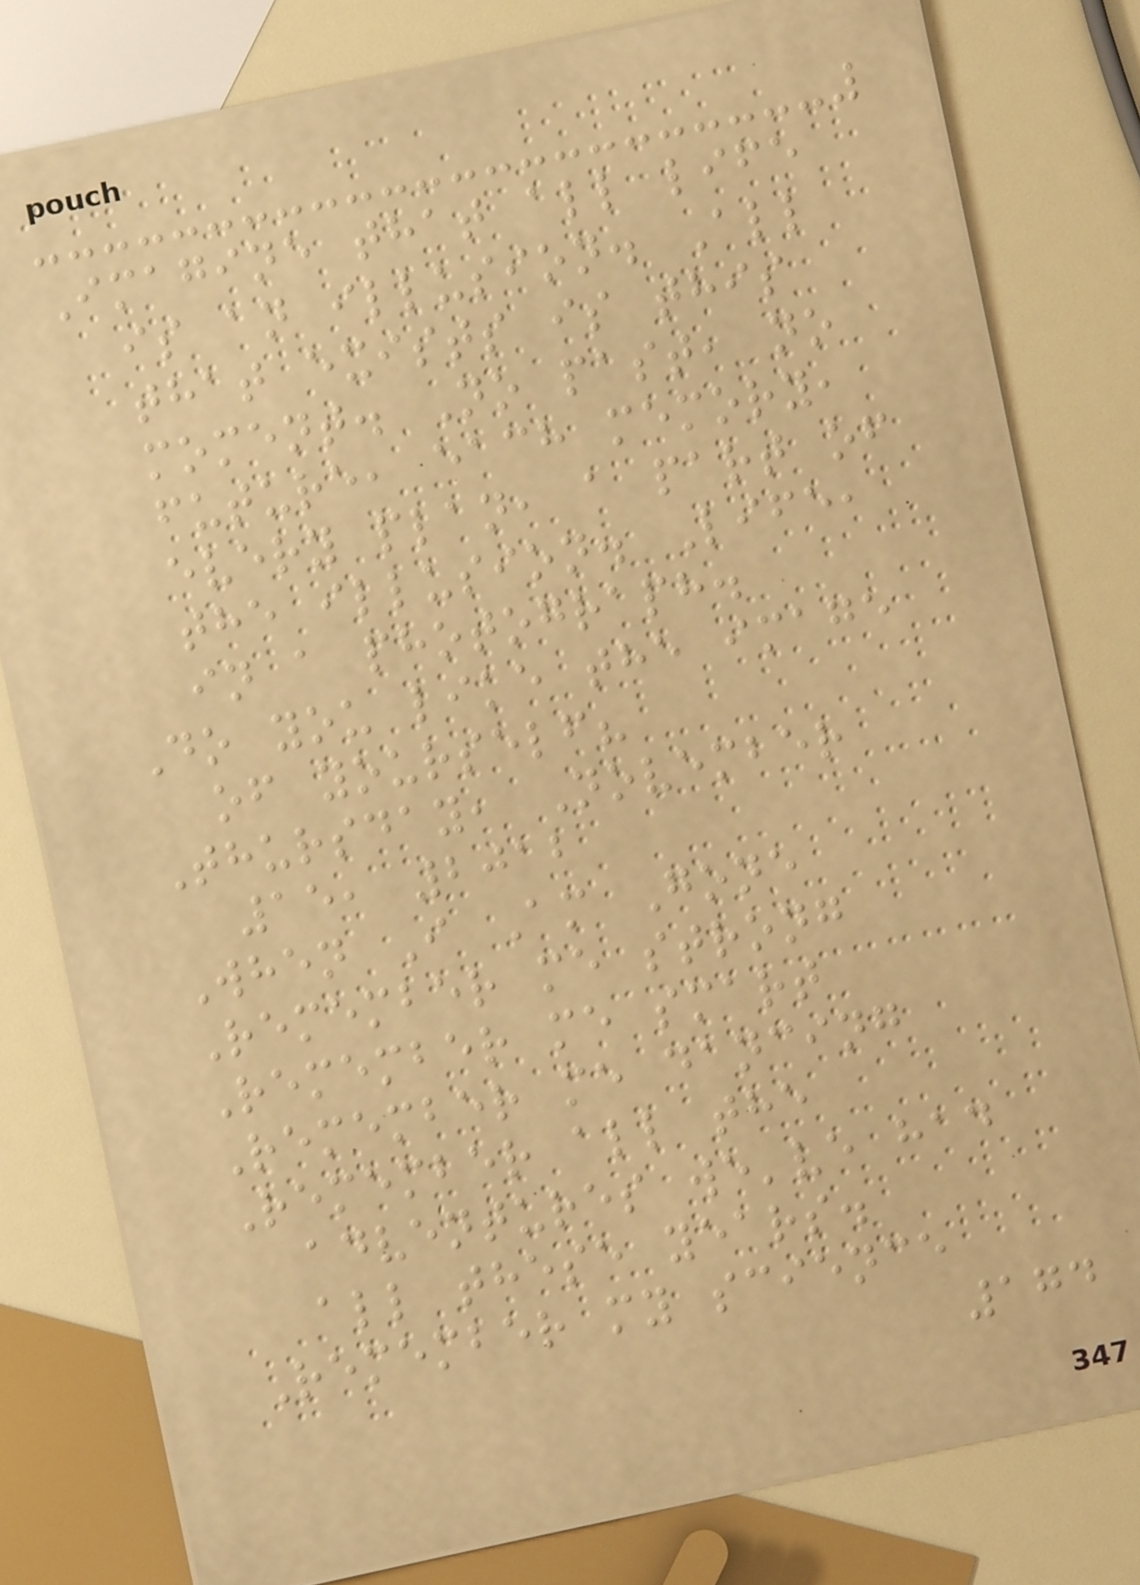Imagine that all life
is an illusion. All
that exists is this
moment. No past, no
future, each memory,
every plan, a part of
the illusion. Life,
in a photograph.
Do you like the image
of yourself?
Thursday, November
15, 2012
When I Am Gone
Remember me strong
Remember me smart
Remember me dancing
Remember all the
adventures we've had
all these years.
Remember my science
174
